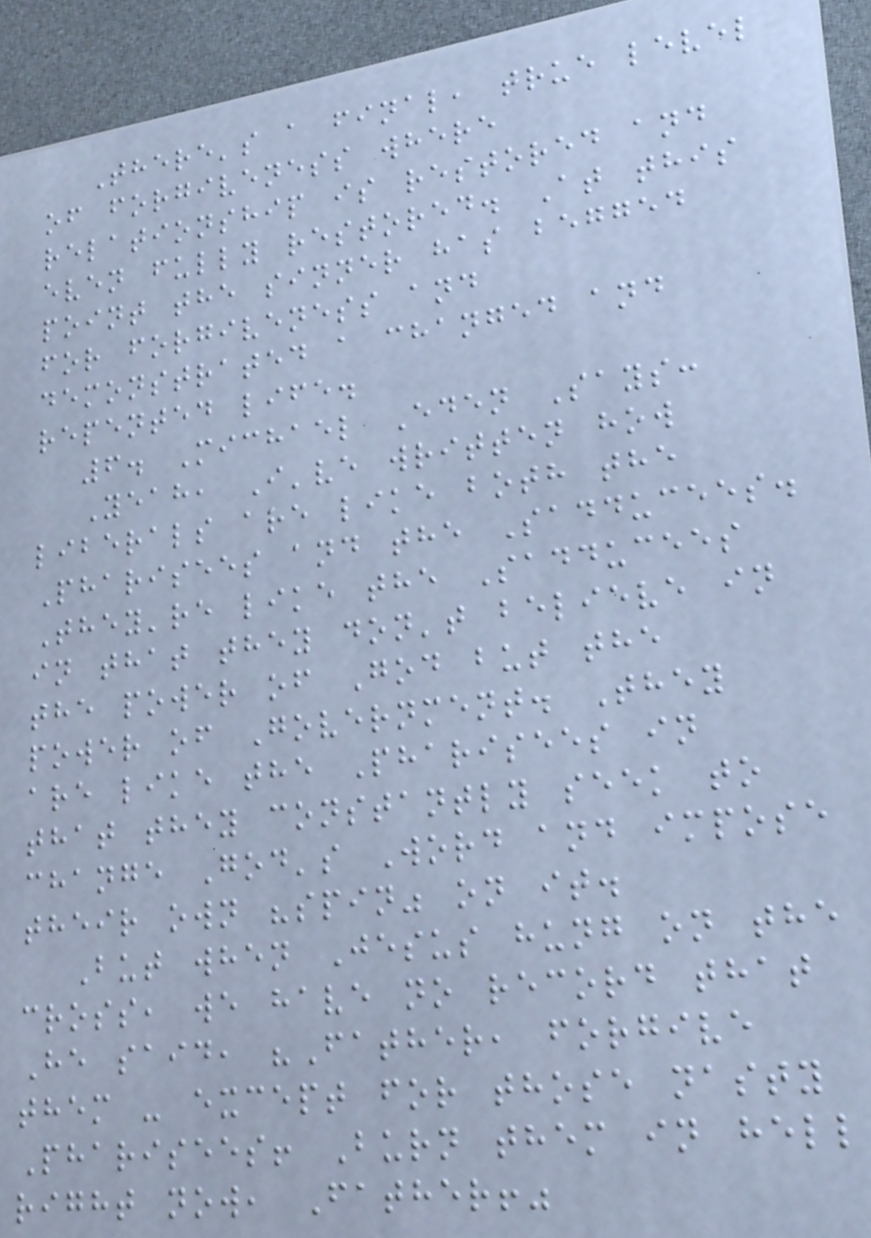There's a final, true level
of forgiveness where
relationship is restored and
even fully restored. At this
point the sinner has begged
for forgiveness and
demonstrated a changed and
repented life.
6. Michael Eden Says:
Yeah, I've written how
liberals are like both the
Pharisees and the Sadducees.
They're like the Sadducees
in that they don't believe in
the power of God but the
power of Government. They
are like the Pharisees in
that they constantly seek to
change God's Word and impose
their own "spin" on it.
But when Jesus hung on the
cross, we have no record that
He said, "Father, forgive
them - except for those nasty
Pharisees! Burn them in hell
right now, Father!"
